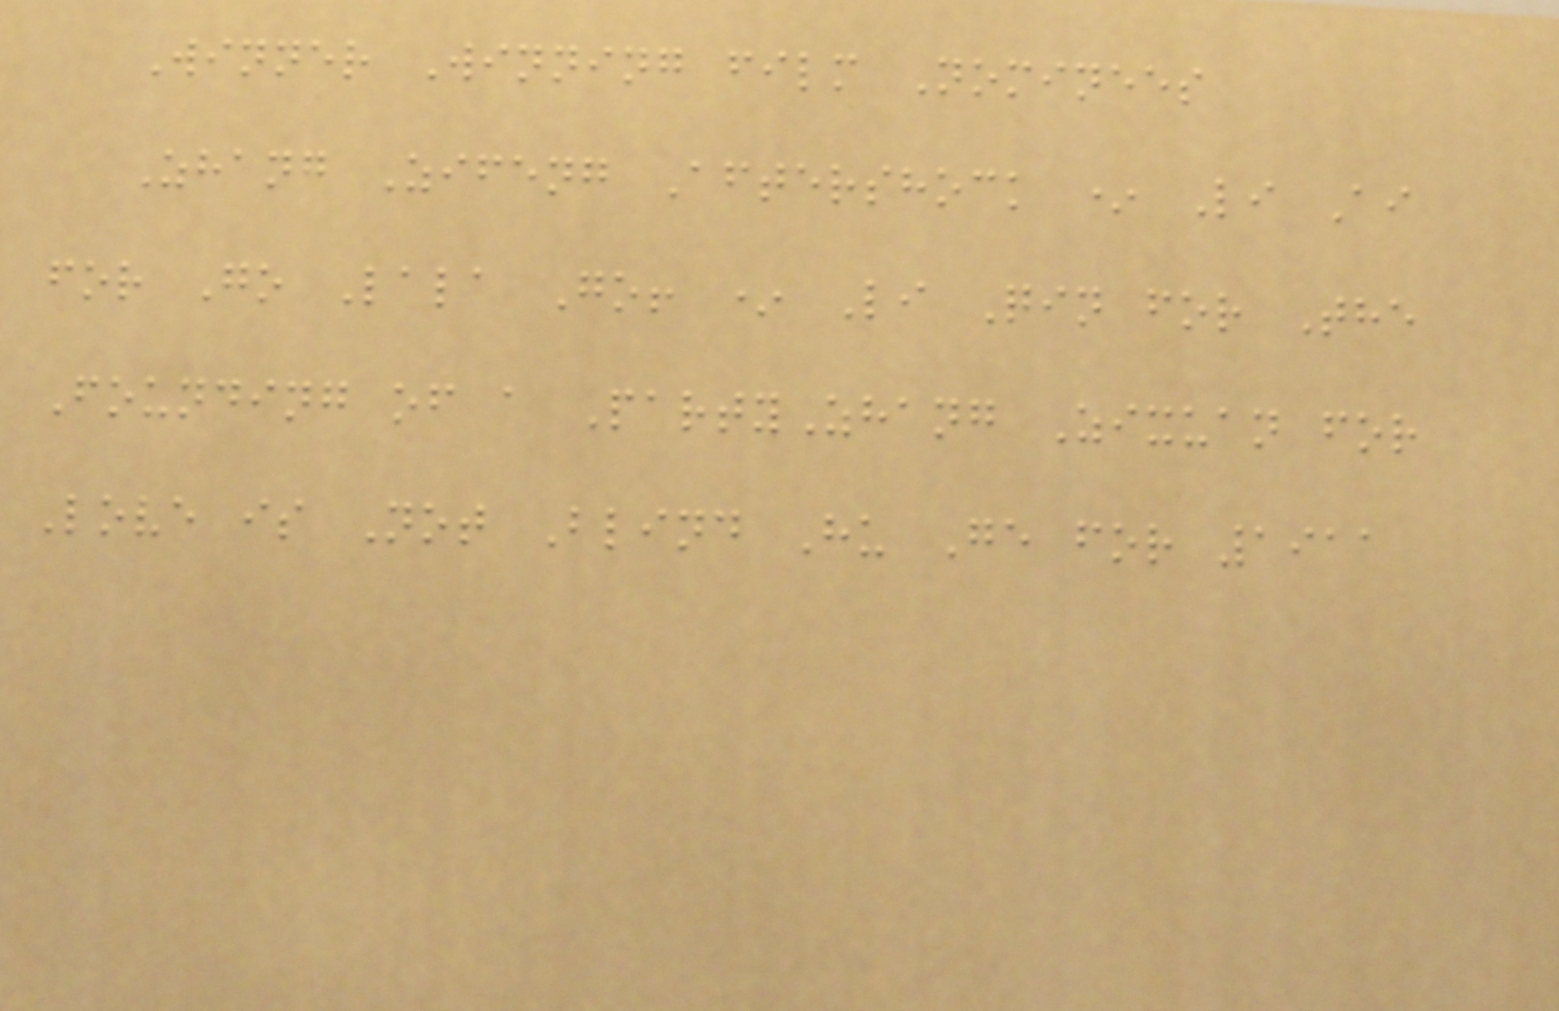Winner Winning film Nominees
Zhang Zifeng Aftershock * Li Ai
for Go Lala Go! * Li Qin for The
Founding of a PartyZhang Zixuan for
Love is Not Blind Hu Ge for 1911
